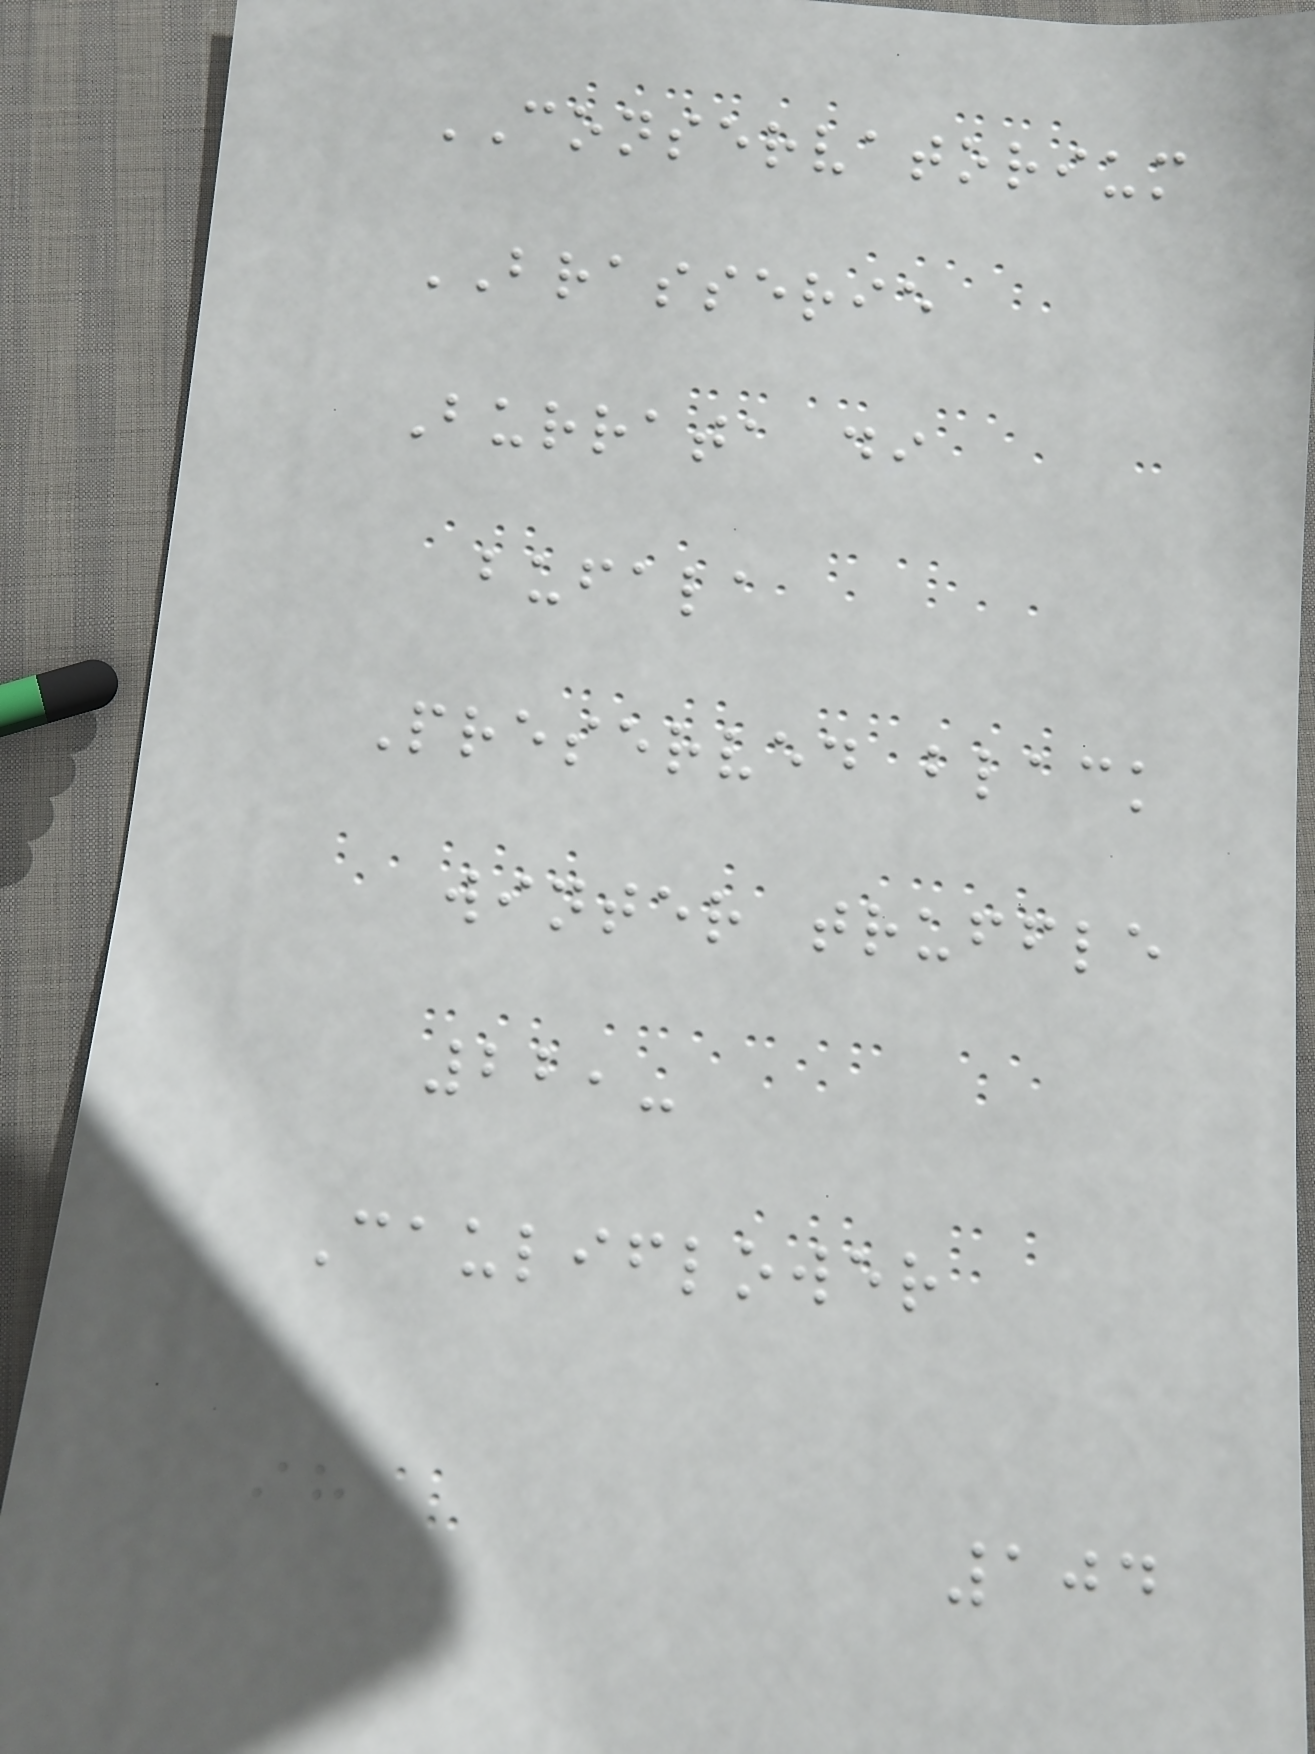CONSERVATORIUM
BRASSERIE
Burrata di
bufala
Preserved black
winter truffle
22,-
Cauliflower
104
